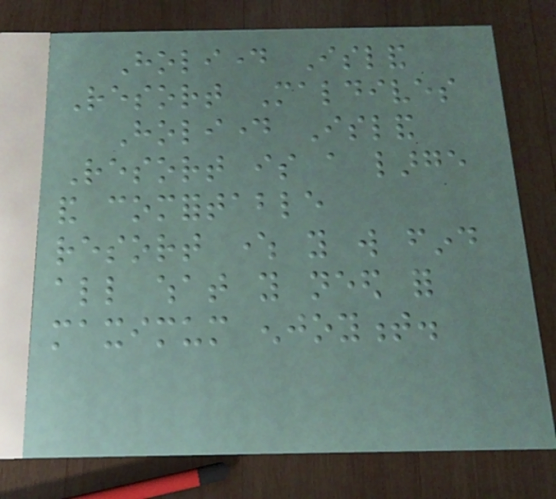Holiday Island
Resort Maldives
Holiday Island
Resort is a large
and comfortable
resort where you will find
all what you need for
maximum enjoyment.
